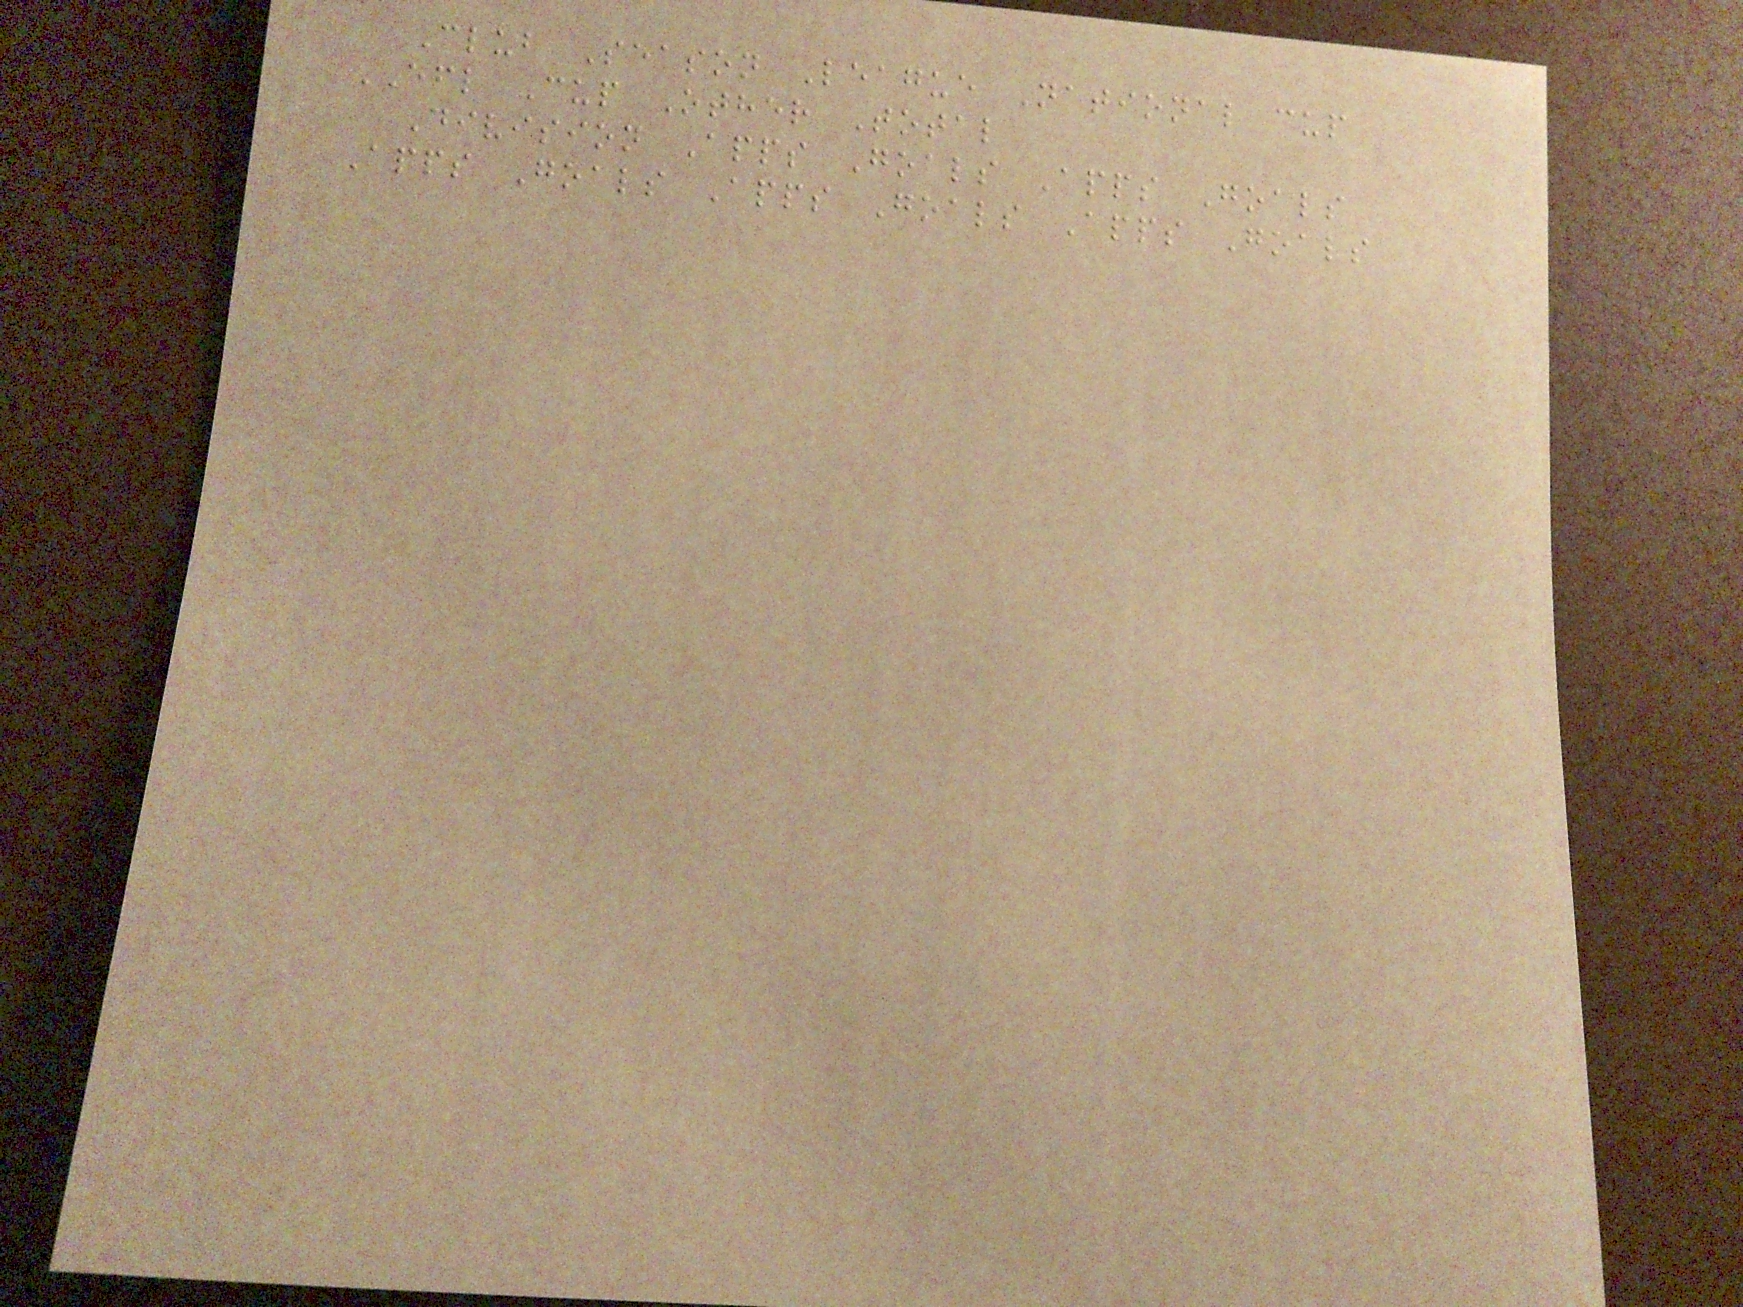Club Season League National cup
EFL Cup Other Total
Division Apps Goals Apps Goals
Apps Goals Apps Goals Apps Goals
